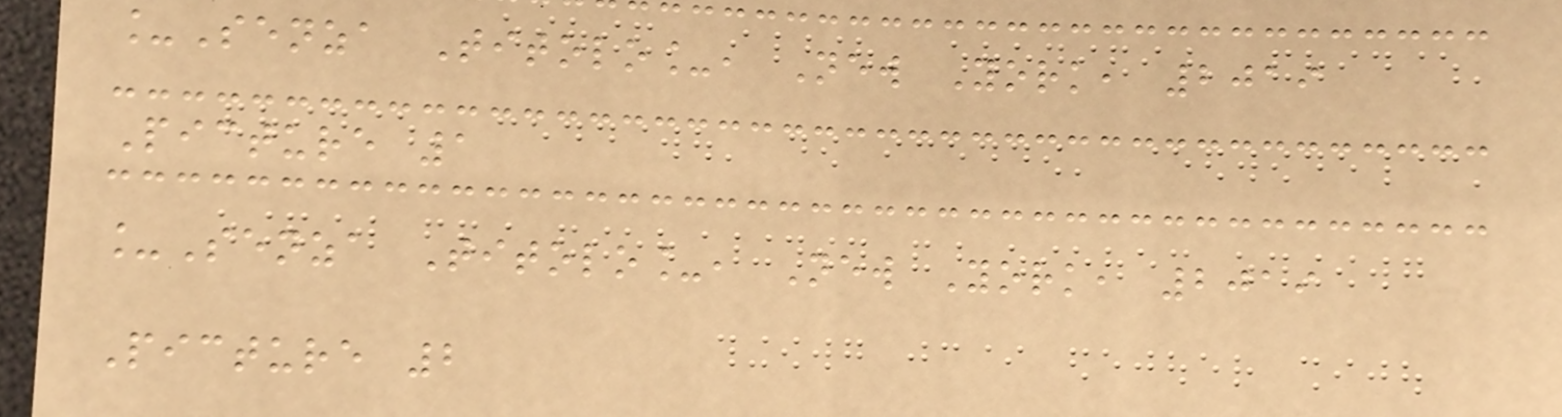_Senza Titolo_, New York, 2019
Picture 1
_Senza Titolo_, New York, 2019
Picture 2
